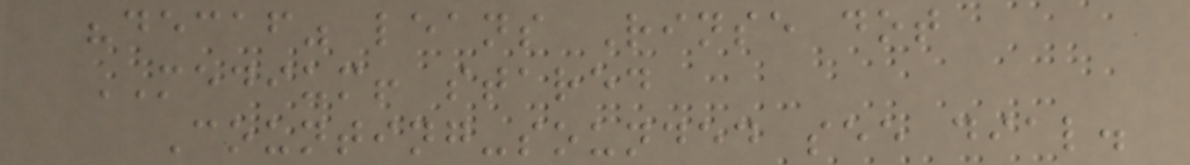"decaf" leans Rinse dot
MEDIUM! stared
Counting-sounded see dial.
